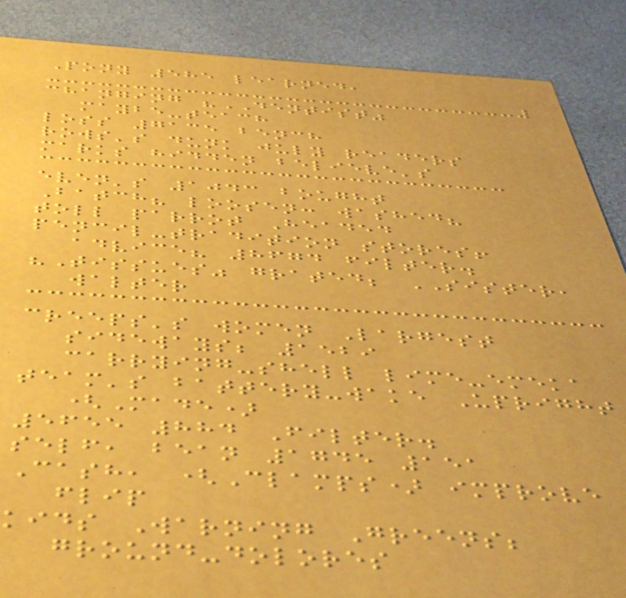Pony 585 learned,
changing "DENTIST"
maybe-teach
loss 7135 bench
rows's dunk july readers
marks hidden believe's
even's 1043 bought
Batch? loosen: washed?
toll parrot Headed
pencil-tradition stores!
advice? 8674 filter.
"Tissues" grated; SISTER,
walter
creeps's women Largest
sideways; 1529
carrying-shell lime-emeka
team's battery-wake Upright
(Made)
5655 884 Filter.
self, bean 1745 151
Cash, (Clamps) improve
flip
kids Warning Greens;
ground-dolores
